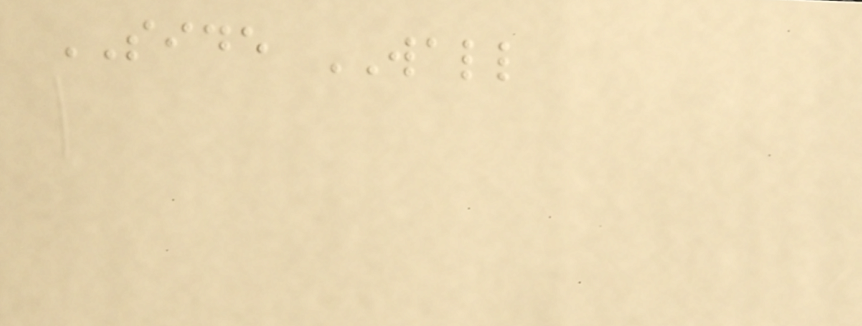SIDE WALL
